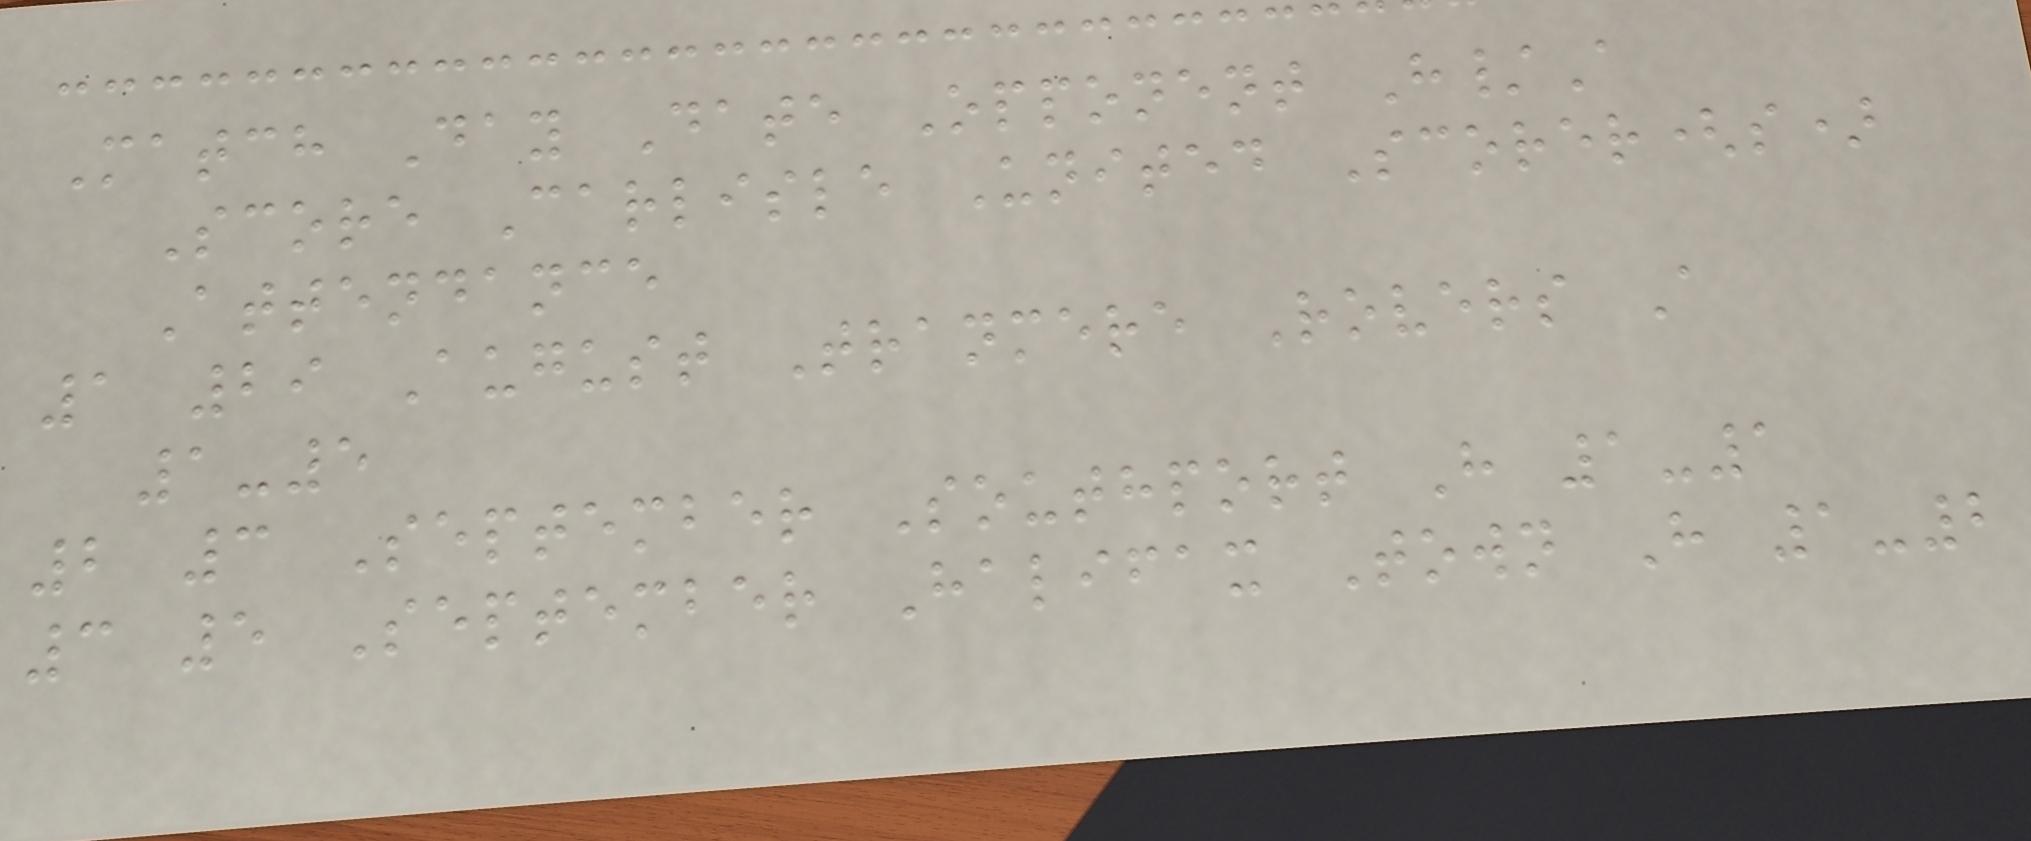Match Day Date Opponent H/A
Score Carlisle United Scorer(s)
Attendance
1 29 August Tranmere Rovers A
1-5
2 3 September Southport H 1-1
3 5 September Halifax Town H 1-2
